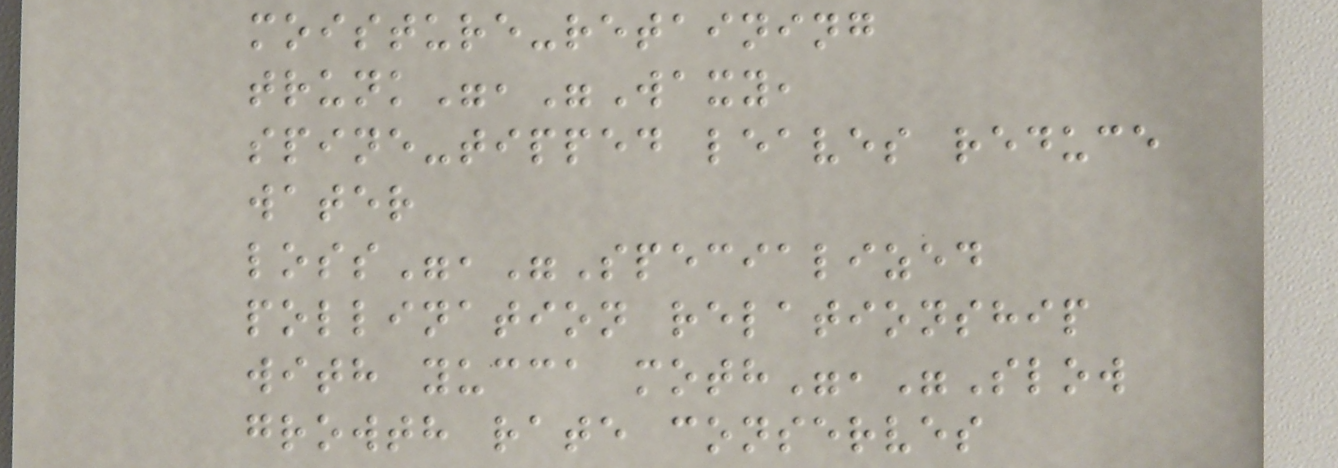moisture-retaining
trunk","Waxy,
spine-tipped leaves reduce
water
loss","Specialized
pollination relationship
with yucca moth","Slow
growth rate conserves
